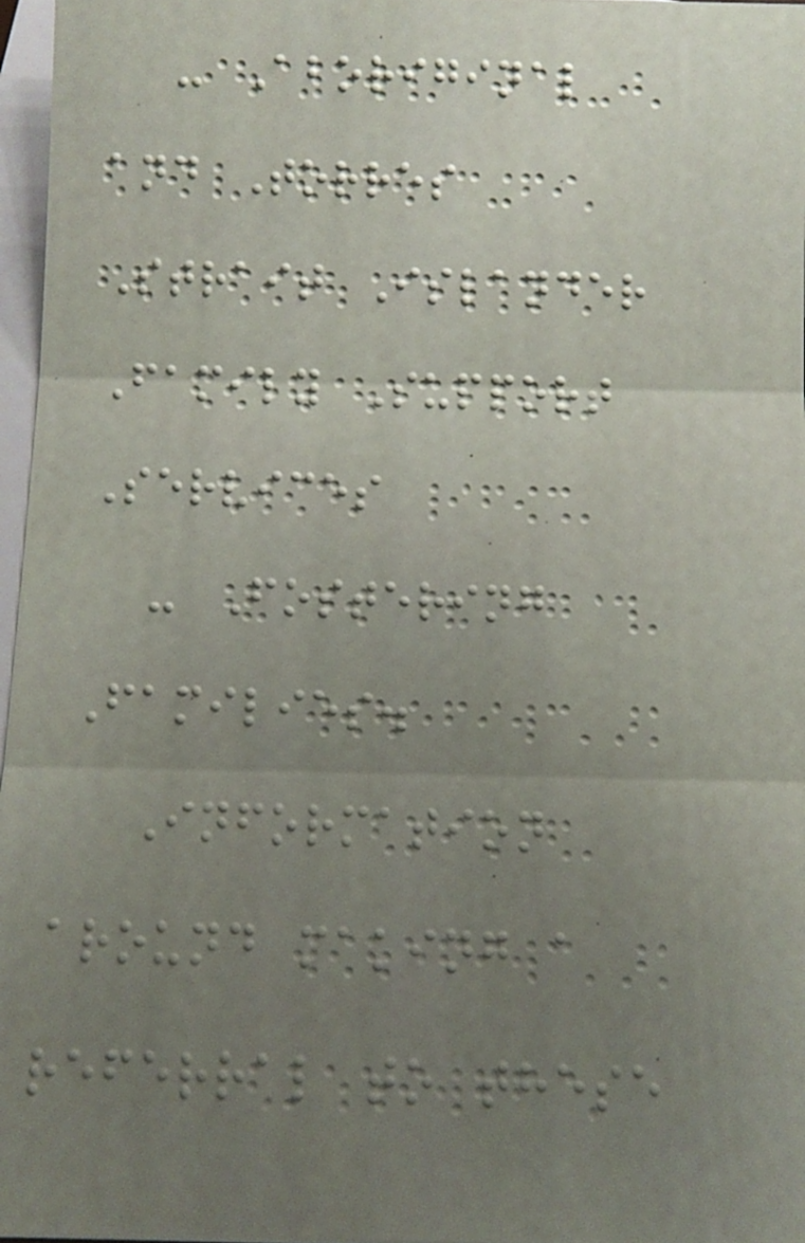- Aboriginal
and Torres
Strait Islander
Family Support
Services
- Fostering
Families.
Information
around making a
referral to these
